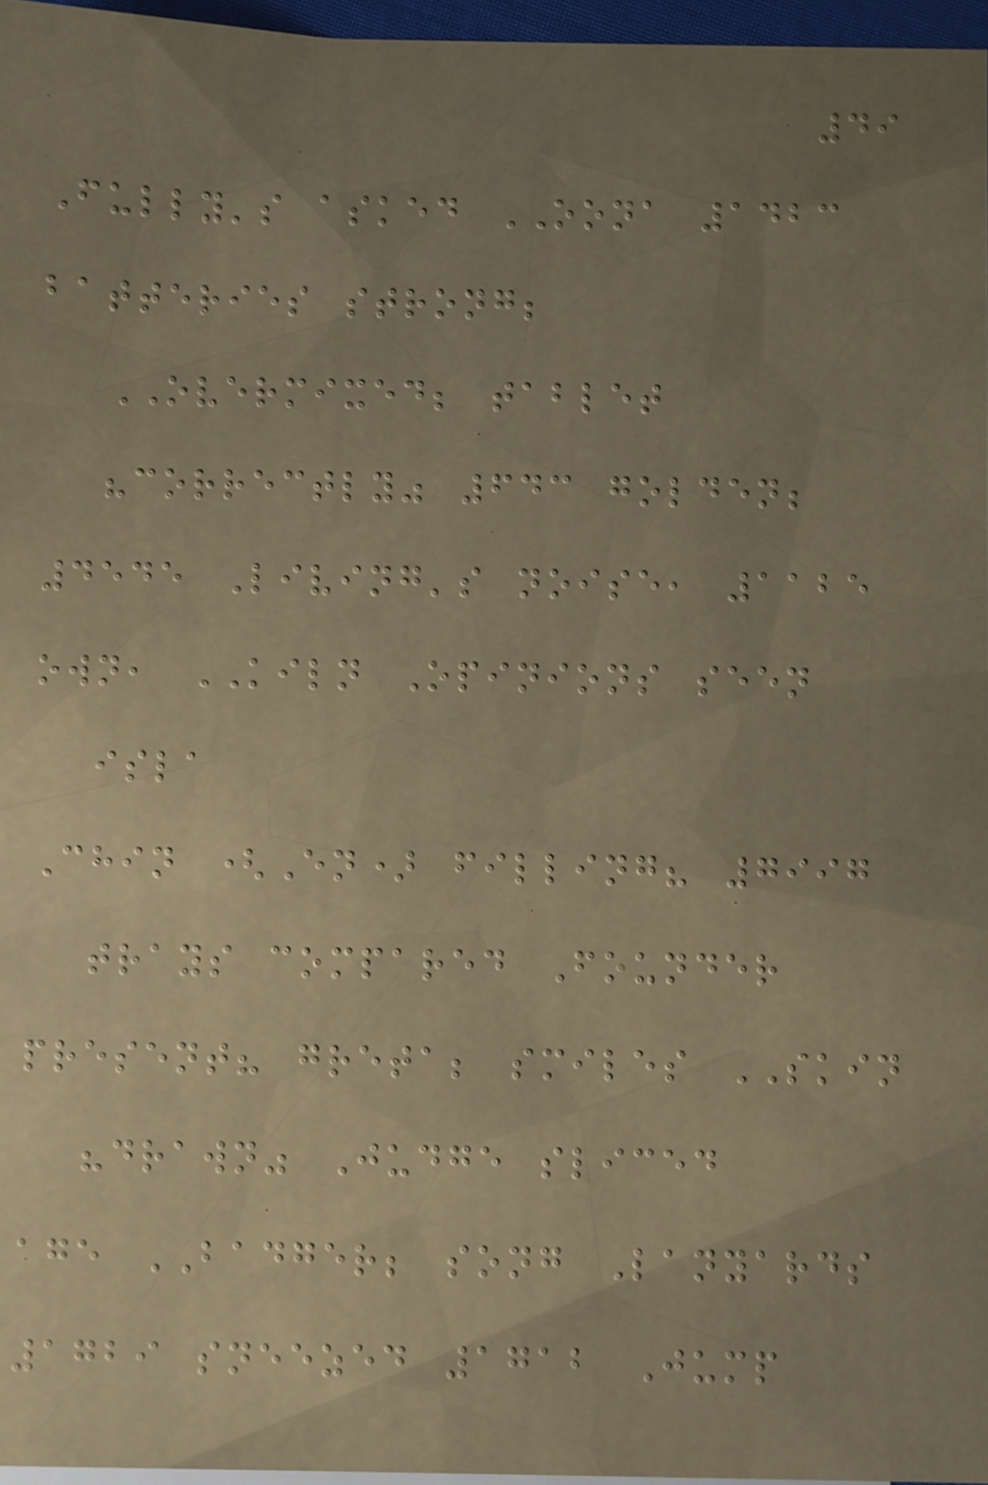49
Fully's asked OONA 1423
batteries strong;
OVERMIXED; tablet
"correctly" 643 golden;
4545 Living's noise, 1125
own, KILN Opinions seen
isla
Chin (En) filling? 7997
trays compared Founder
present? greta; smiles SKIN
"drawn" Judge sliced
age BADGER; song Lanyards
1729 sneezed 1712 Jump
